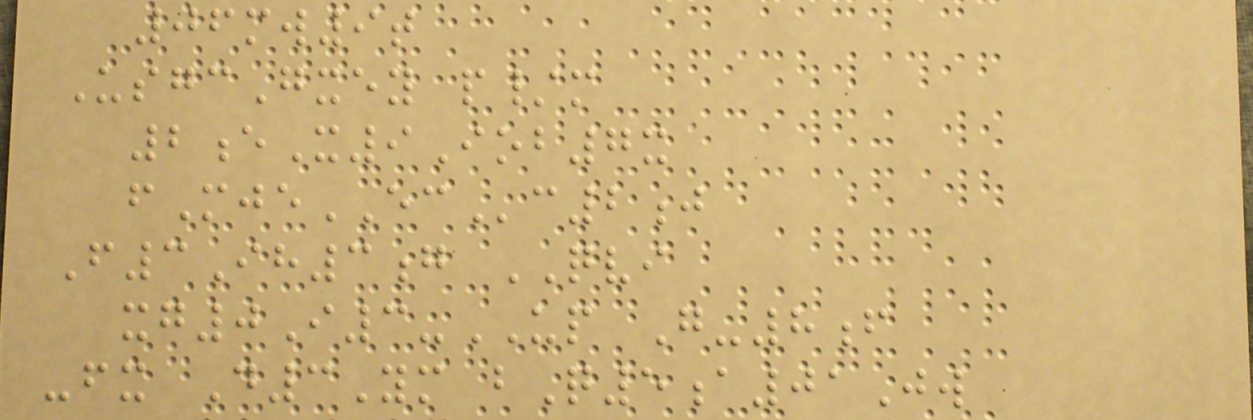06mw9t
UsgcGxey p/m
2eX9Iob7x
fMjeECc2j
F3Ih3g QVI
xg0I3-UP G-8f
-fx D3Ym bQ5a01Jw
